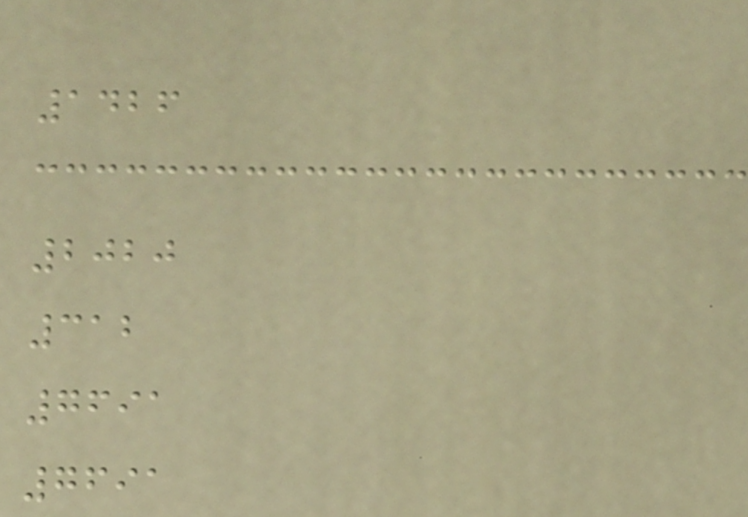1426
2020
312
7691
7691
